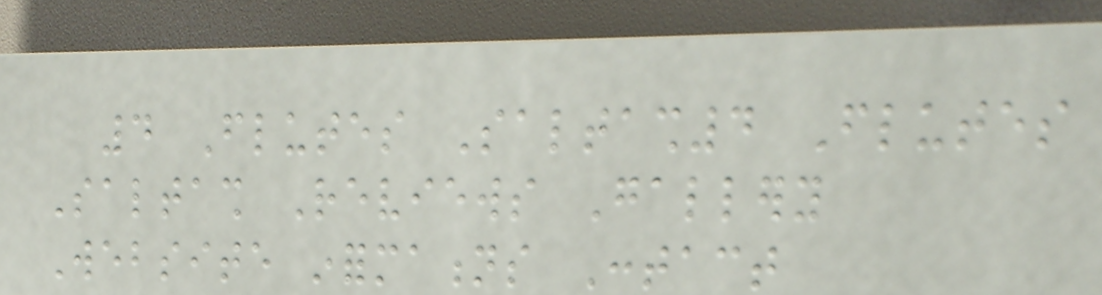4 Flutes Saltash4 Flutes
Saltash Reviews Gallery
Website informations Contact
